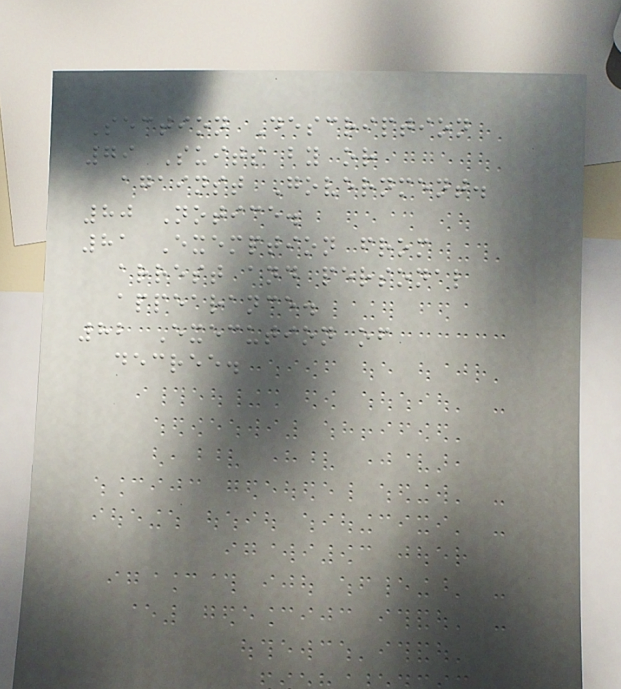Section Description
79 Suits by or
against Government.
80 Notice.
81 Exemption from
arrest and personal
appearance.
82 Execution of
decree.
